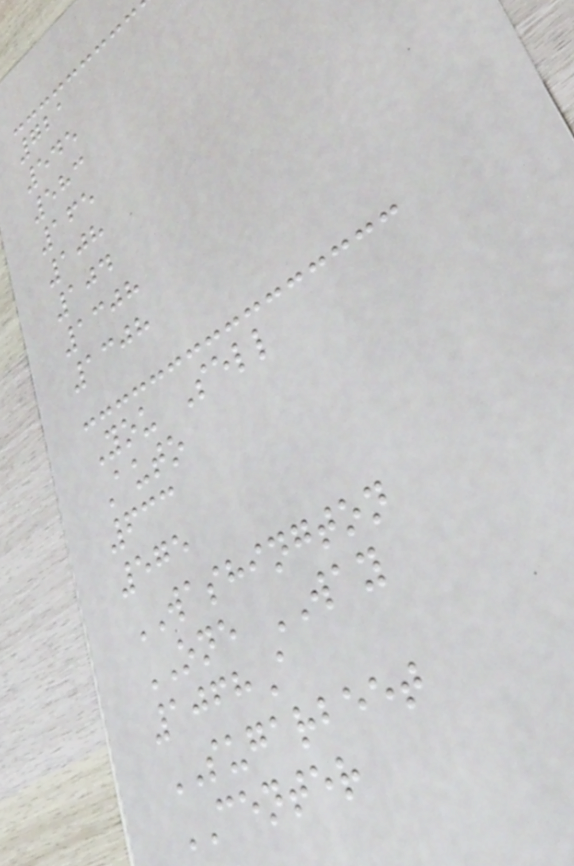721
545
583
165
108
104
1308
1308
You Sell
Auto
633
575
WASHINGTON
ONE WAY
1068A
SUGARBEET
CENTER
